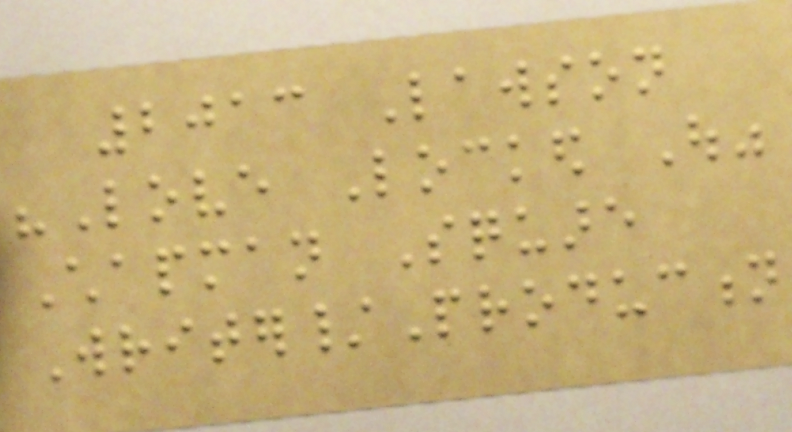2013 Lawson
"Love Locked Out"
Chapman Square
Writer/Production
